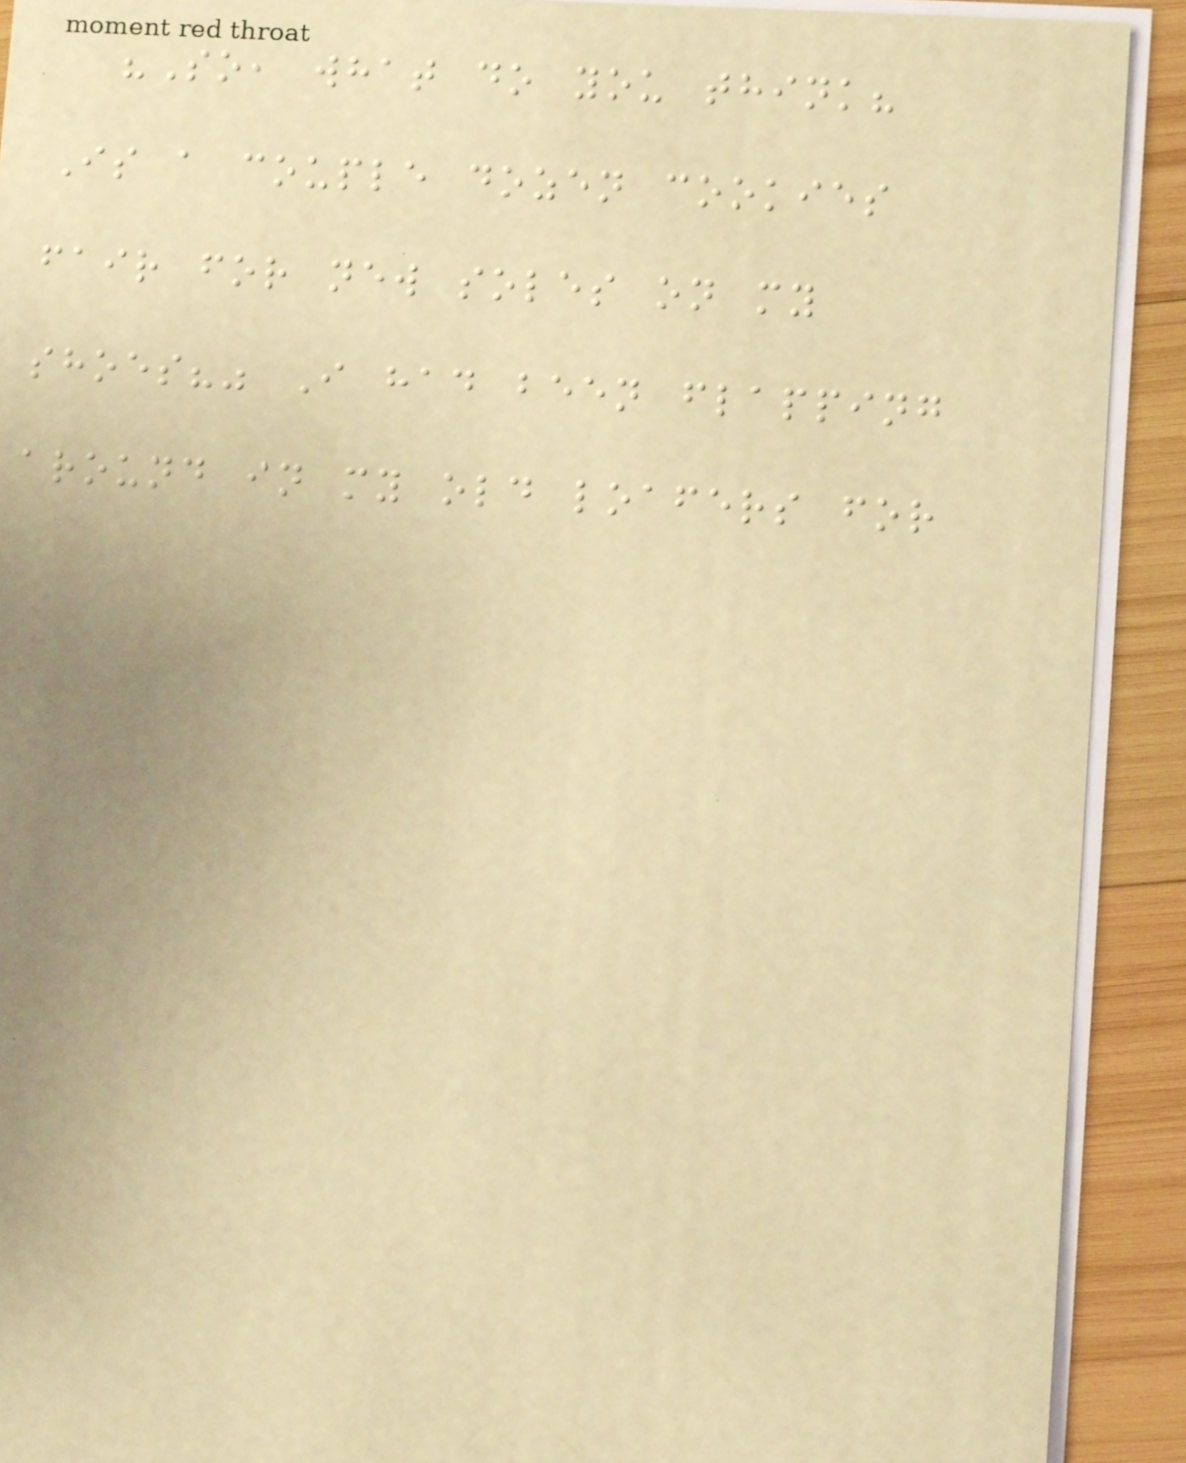"So, what do you think?
Is a couple dozen cookies
fair for new soles on my
shoes?" I had been flapping
around in my old loafers for
